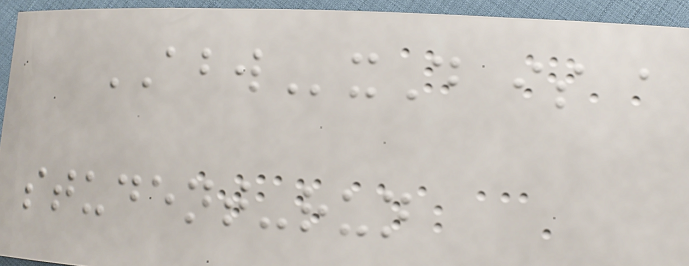ABWxD is a
student-run
